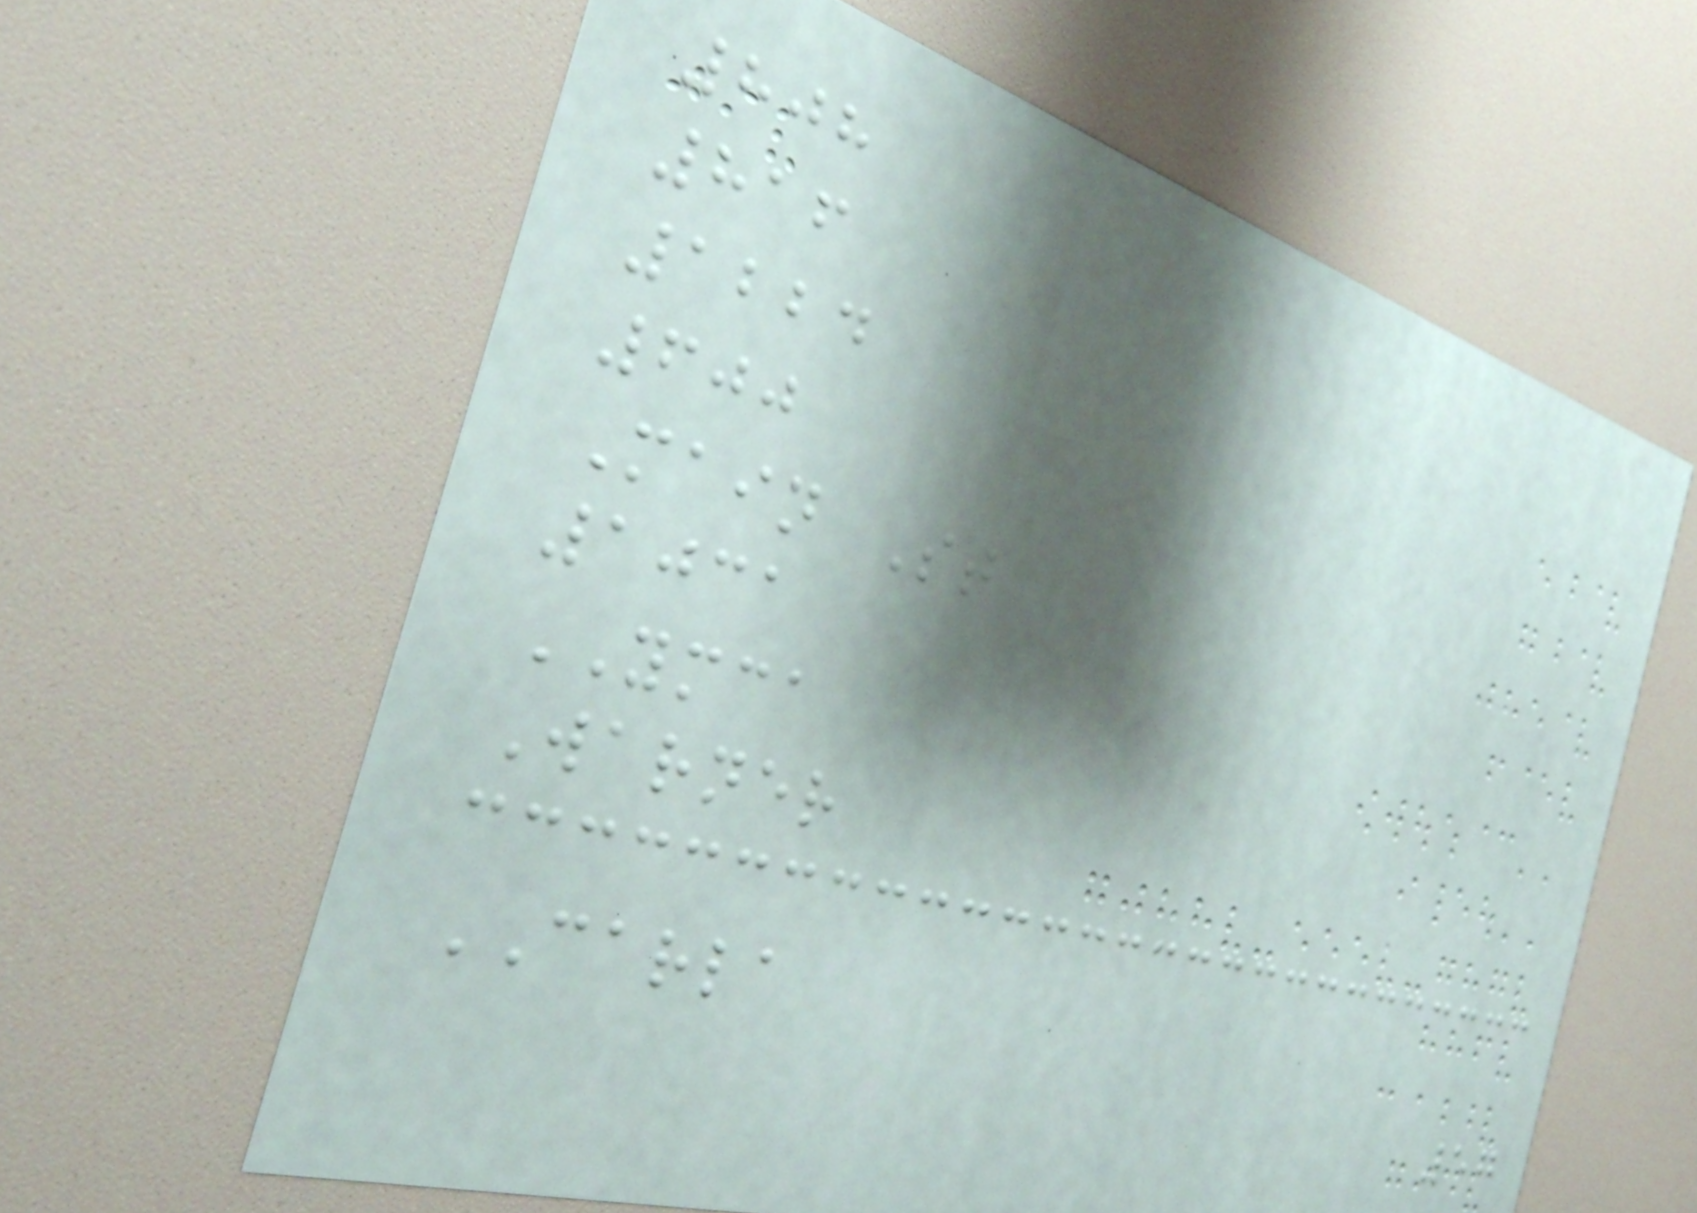808
816
1224
600
Main St
1031
YMCA
Warner
CARLA
57
